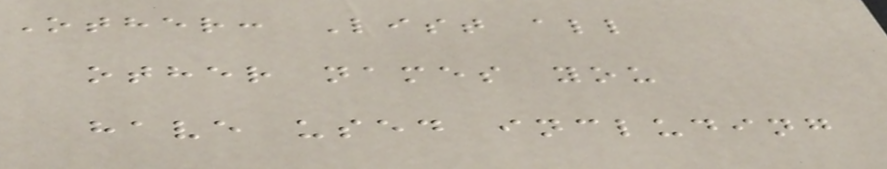Other: List all
other names you
have used including
